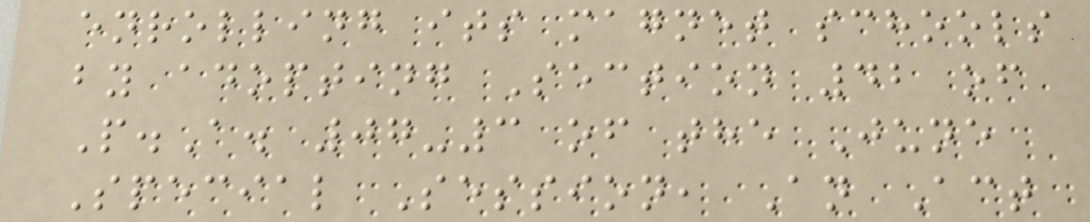enrolling its magnet schools
by adopting Section 42 of
P.A. 07-3 of the June
Special Session, An Act
